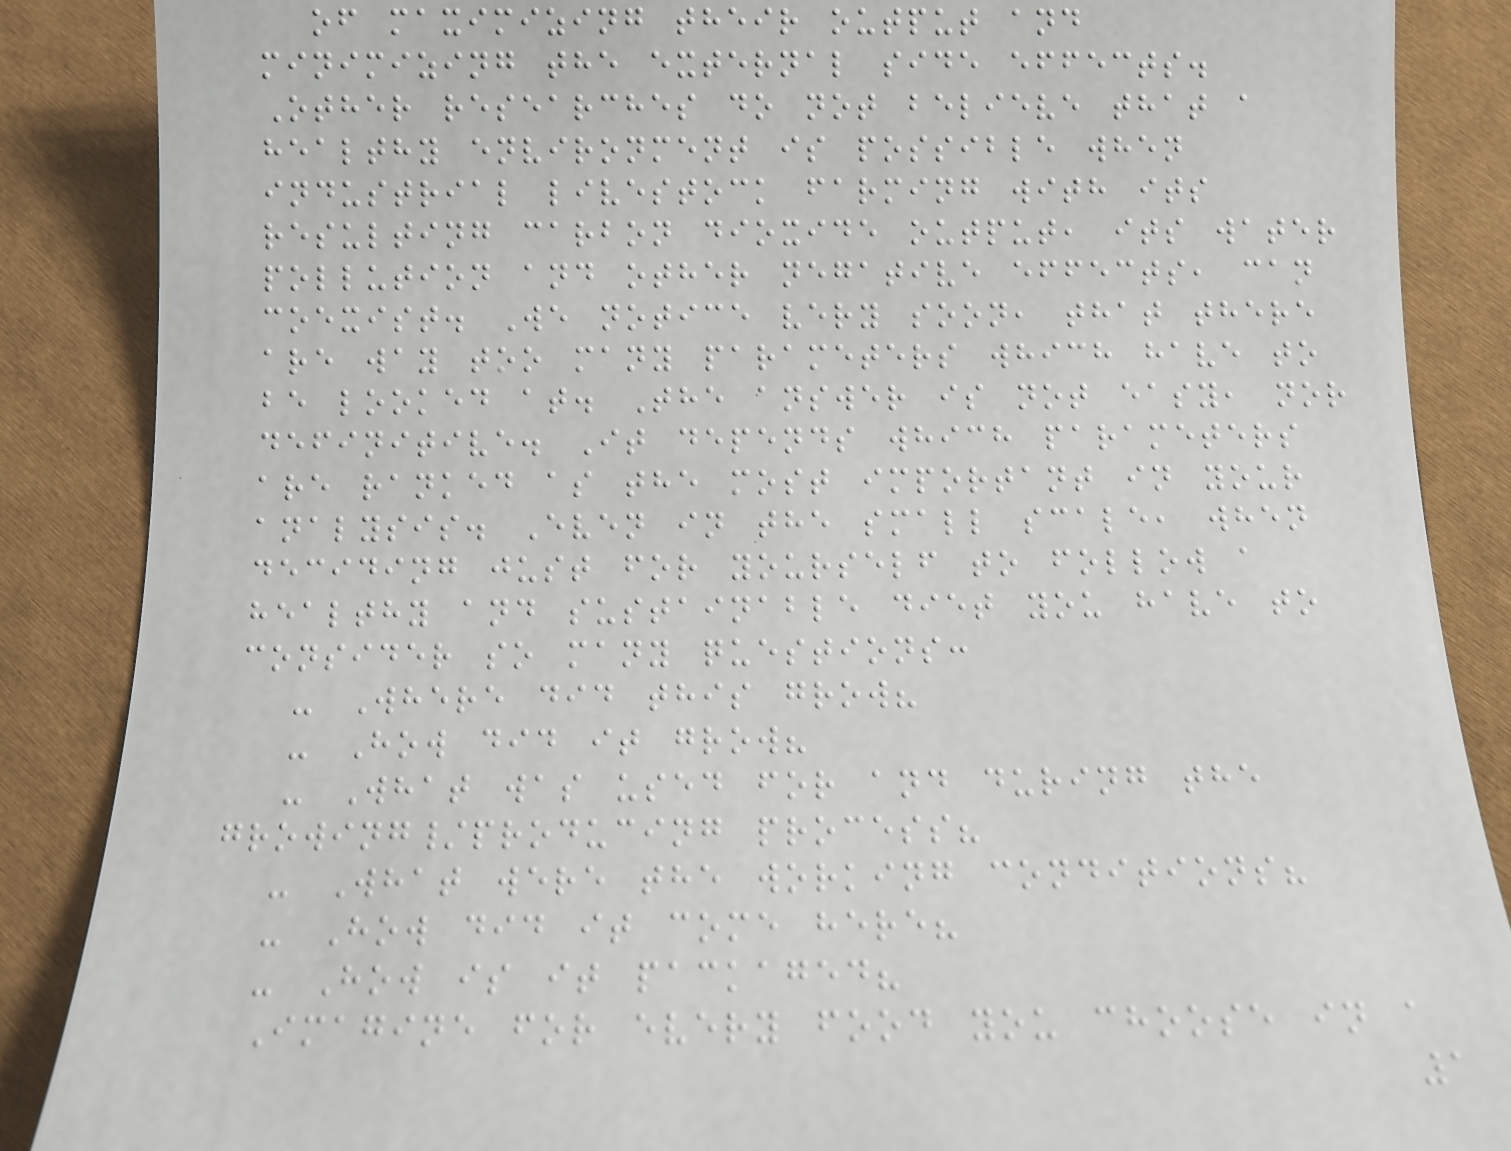of maximizing their output and
minimizing the external side effects.
Other researches do not believe that a
healthy environment is possible when
industrial livestock farming with its
resulting carbon dioxide output, its water
pollution and other negative effects, can
coexist. We notice very soon, that there
are way too many parameters which have to
be looked at. The answer is not easy, nor
definitive. It depends which parameters
are ranked as the most important in your
analysis. Even in the small scale, when
deciding just for yourself to follow a
healthy and sustainable diet you have to
consider so many questions:
- Where did this grow?
- How did it grow?
- What was used for and during the
growing/producing process?
- What were the working conditions?
- How did it come here?
- How is it packaged?
Imagine for every food you choose in a
1
